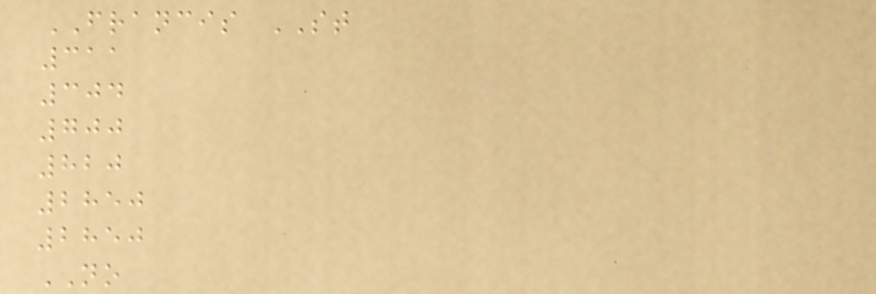FRANCIS ST
311
304
700
820
2850
2850
NO
